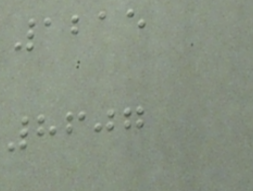1215
8607
